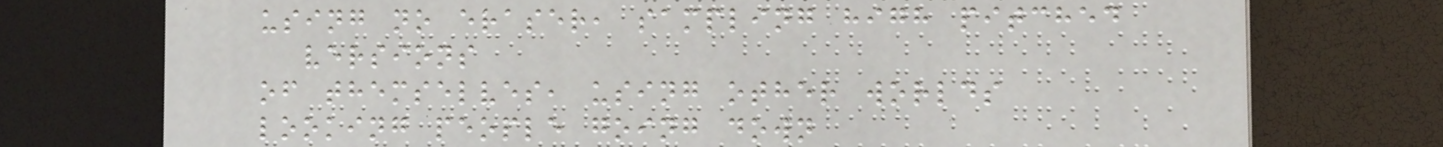using no eraser, sampling high pitched
versions
of themselves, using other worlds
looking people going down
